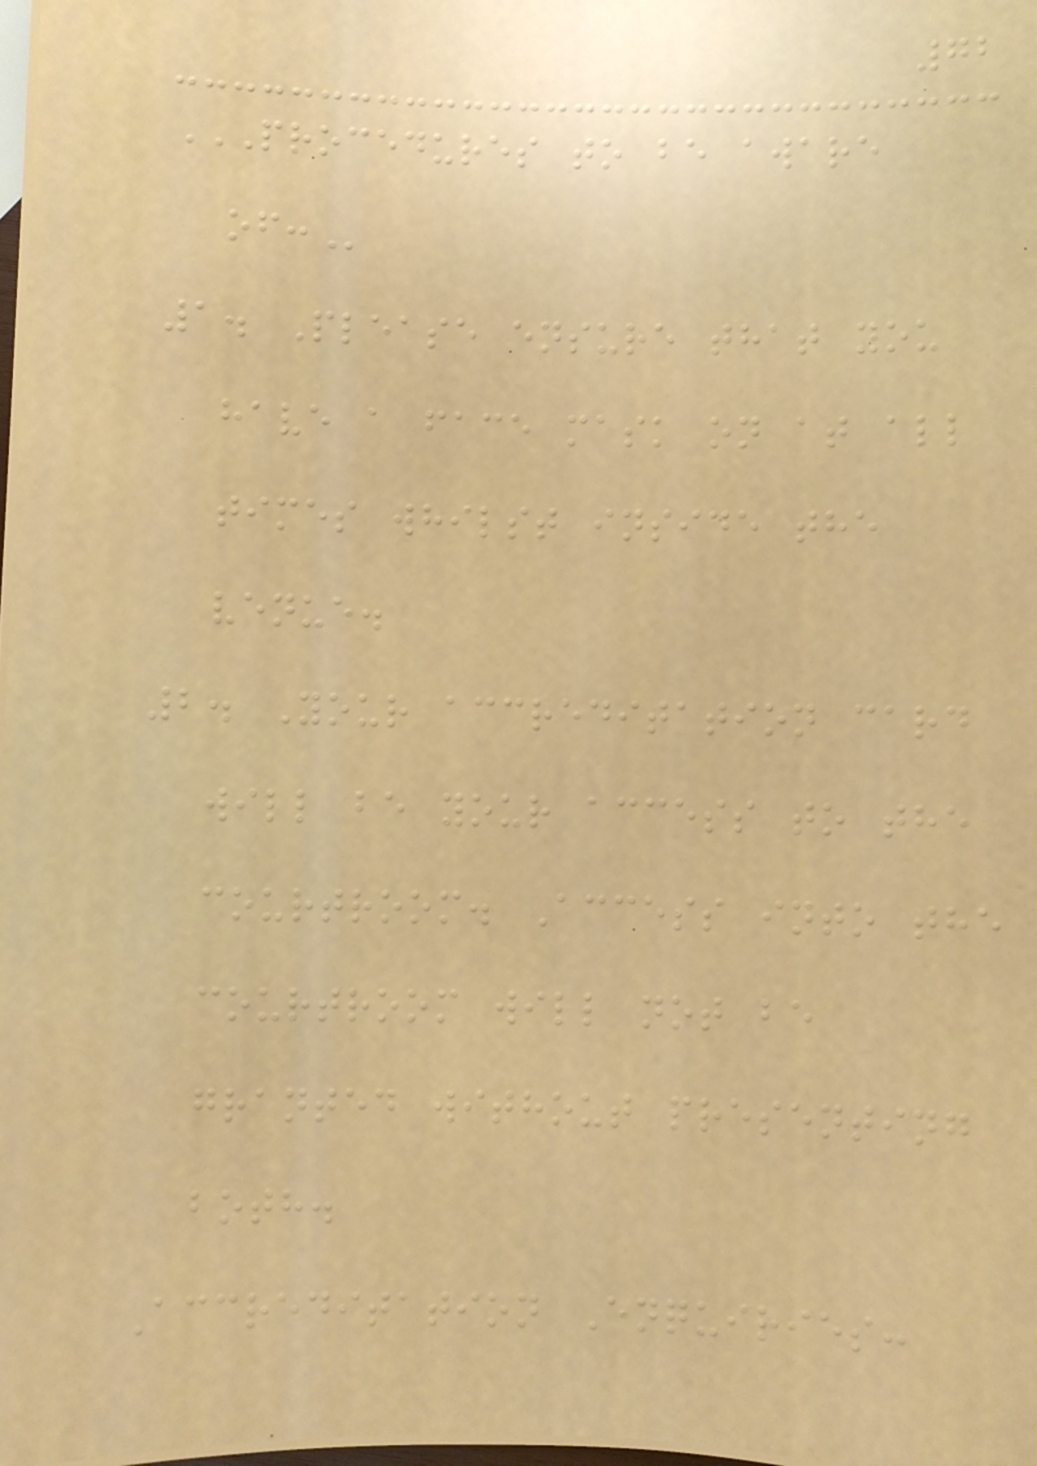72
PROCEDURES TO BE AWARE
OF:
1. Please ensure that you
have a face mask on at all
times whilst inside the
venue.
2. Your accreditation card
will be your access to the
courtroom. Access into the
courtroom will not be
granted without presenting
both.
Accreditation Enquiries:
